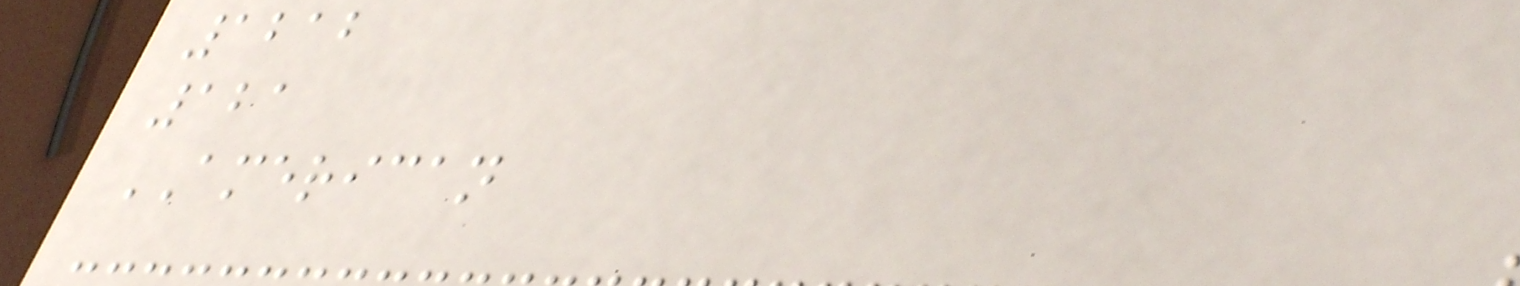1212
121
AMERICAN
